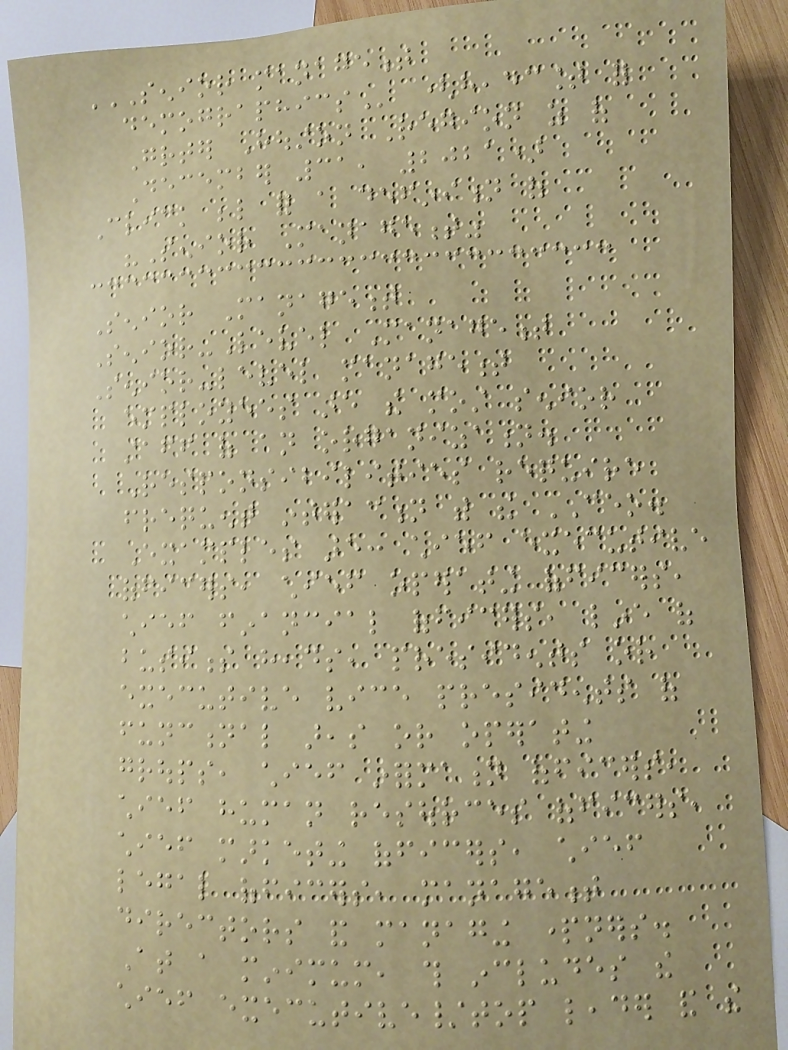SENIOR MANAGEMENT
DEMOGRAPHICS (headcount for
Greater Houston Region as of
December 31, 2021)
Click below for a definition of
"Senior Management"
Senior Management
Senior-Level Management
Senior-level management
employees are the most senior
staff of an organization.
Responsibilities require
frequent interaction with the CEO.
Examples are: chief executive
officers, chief operating officers,
chief financial officers, line of
business heads, presidents or
executive vice presidents of
functional areas or operating
groups, chief information officers,
chief human resources officers,
chief marketing officers, chief
legal officers, management
directors and managing partners.
At a minimum, this includes the
chief executive/top leader and the
